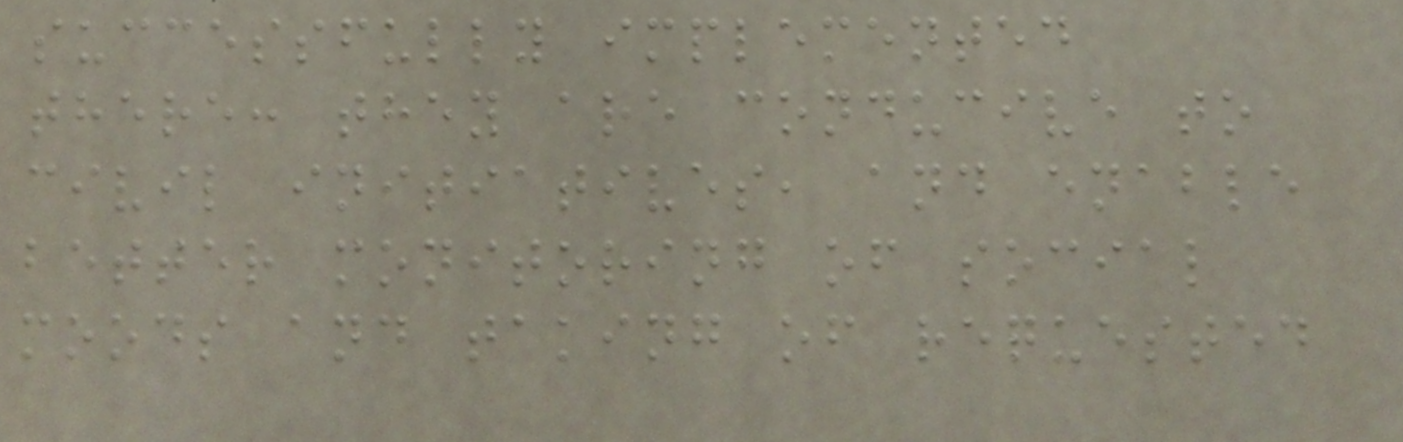successfully implemented
there: they are conducive to
civil initiatives, and enable
better monitoring of social
moods and taking of requested
